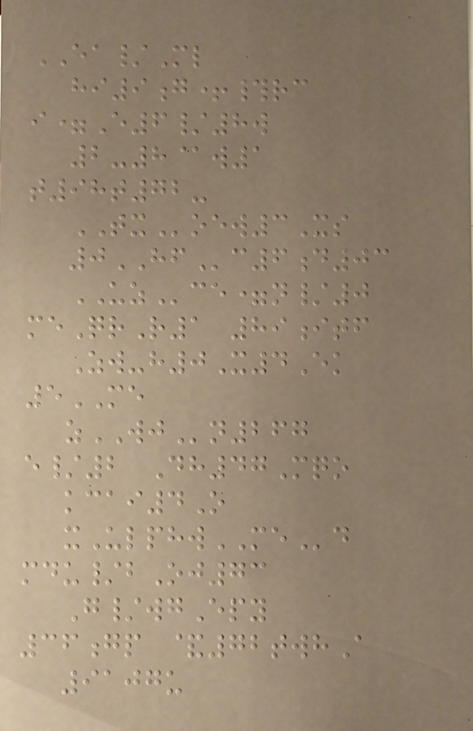EA/Ml
hi9g+#rc
i=E6/8w
2-8@w1
t98t72-
TXoew3Xs
0HFc6d03
UZce=n/0
meQrR1 89itf
Zw-h0X4Ek
5ME
zWJn267
e/2 Dh47Mqo
kcai4O
xUlphwMEd
mdu/bOj73
G/wgEpy
36gp &72twhA
9107u
